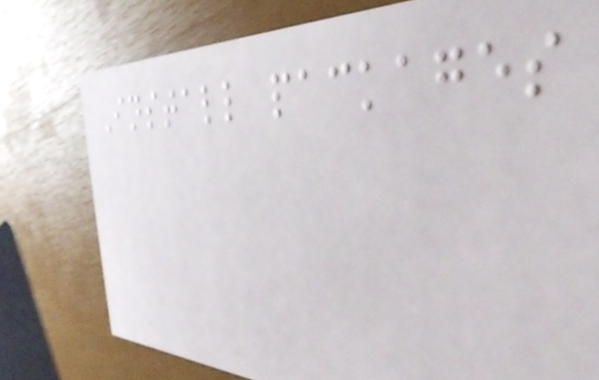Install packages
